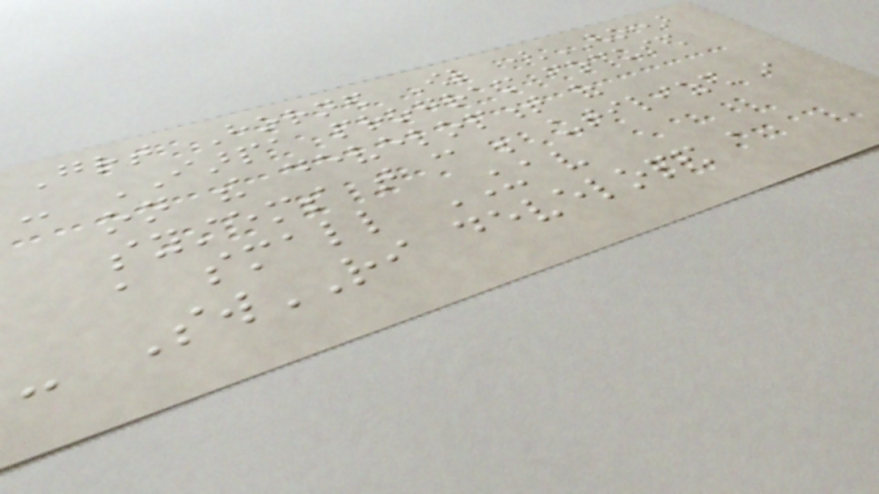Great Horned Owl (GHO)
- IARPA program focused
on the development of
systems that can be utilized in
a small UAV
- SwRI developed a
